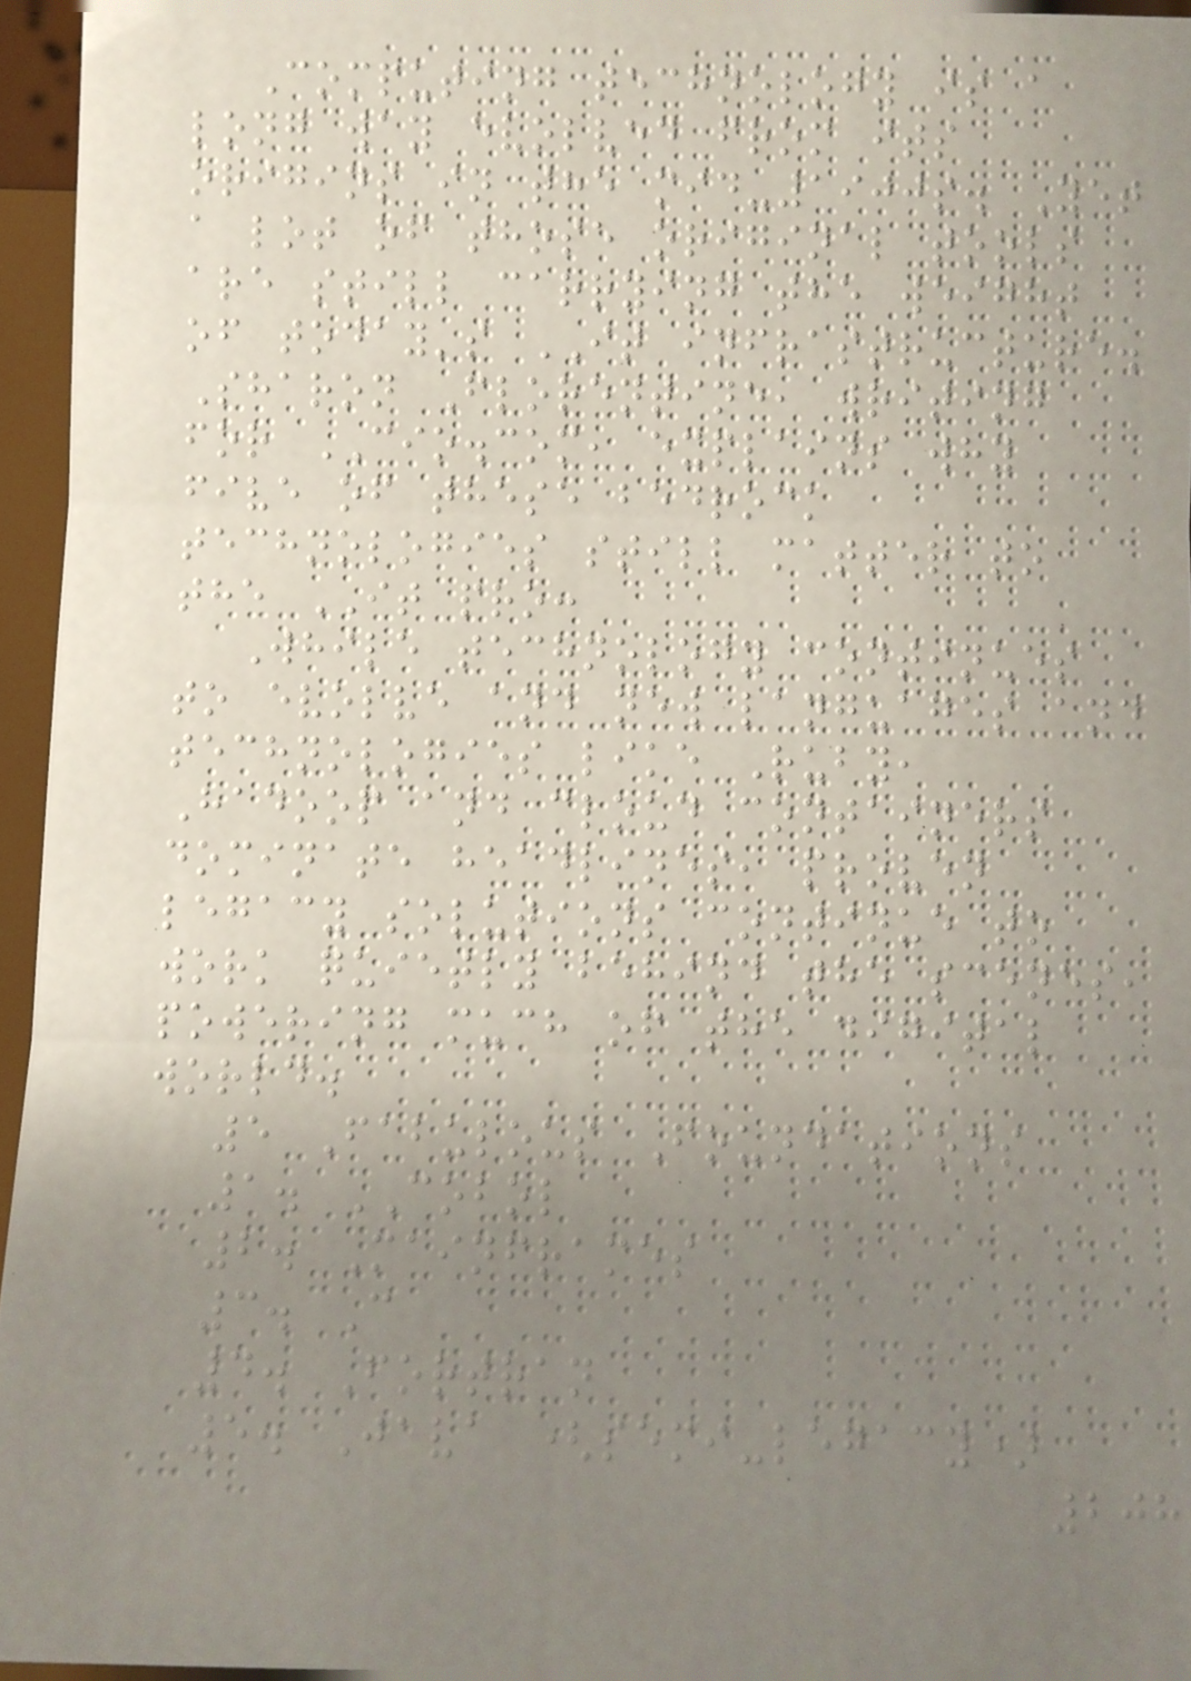Computing technology is a
long way evolved from its
origins in the mid-1900s. Yet
a lot of those original tools
are still carrying the weight
of today's IT infrastructure.
Sharon Florentine, writing
for CIO.com, explains why
five of these bedrock
technologies still matter to
the IT pro:
While technology continues
to evolve and new languages and
technologies like Ruby,
Hadoop and cloud containers
dominate headlines, proven
legacy solutions continue to
work quietly behind the scenes,
powering much of the digital
world.
5 Fabulous Foundations
1. COBOL
2. Mainframes
3. C
4. Fortran
5. Java (semi-legacy)
208
